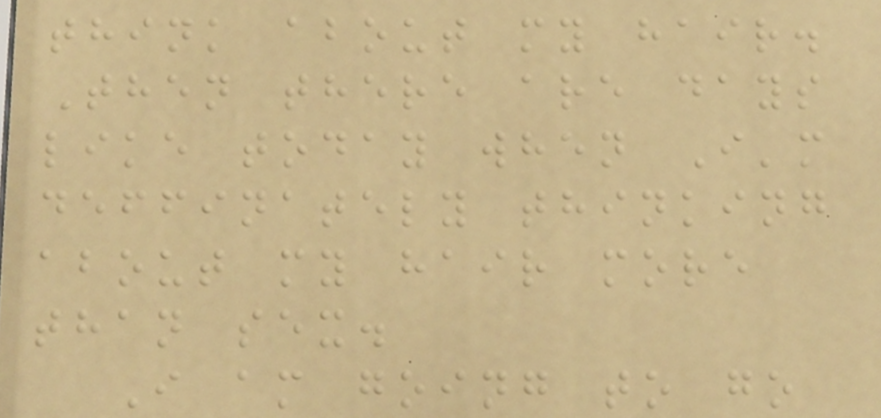think about my hair.
Then there are days
like today when I'm
deffinately thinking
about my hair more
than sex.
I am going to go
